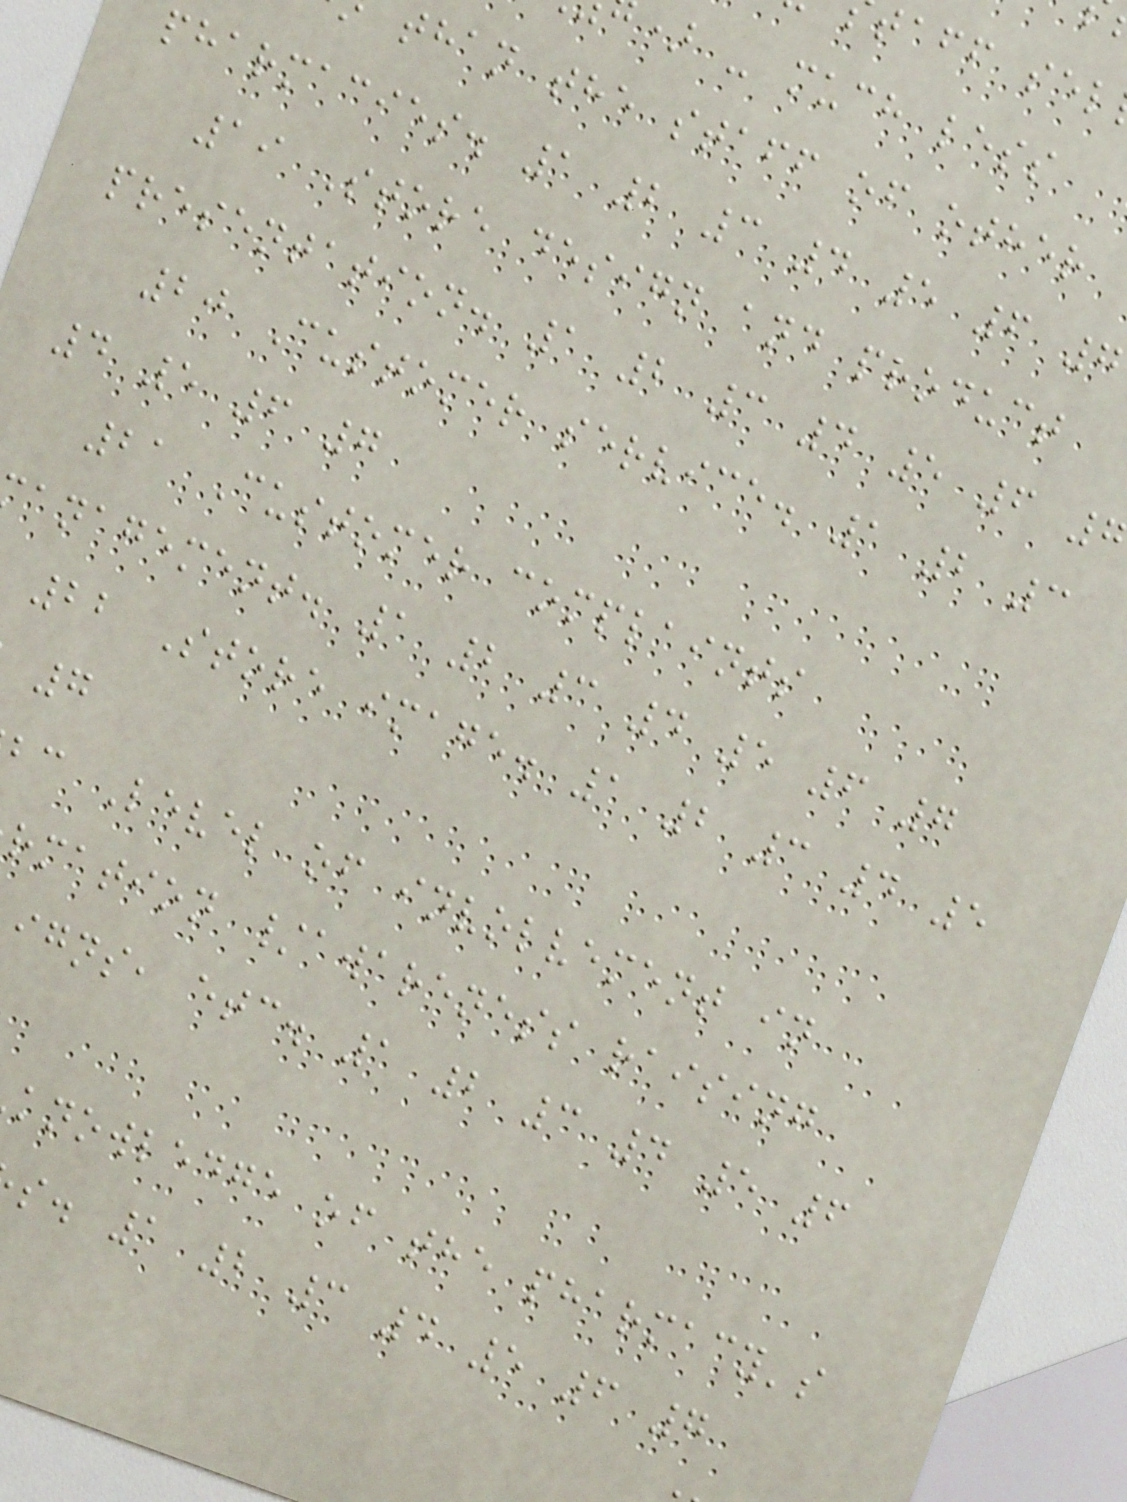taff sel
) - much less
than the staff of other
pharmacies. 1 2 3 4 5 6 7
19 Store design and product
presentation. 1 2 3 4 5 6
20 Customer service. 1 2 3
4 5 6 7
21 Customer complaints
anagement. 1 2 3 4 5 6 7
22 Store image. 1 2 3 4 5
bc Level of involvement in
rmation /awareness raising
igns, etc. 1 2 3 4 5 6
knowledge of the pharmacy's
s. 1 2 3 4 5 6 7
